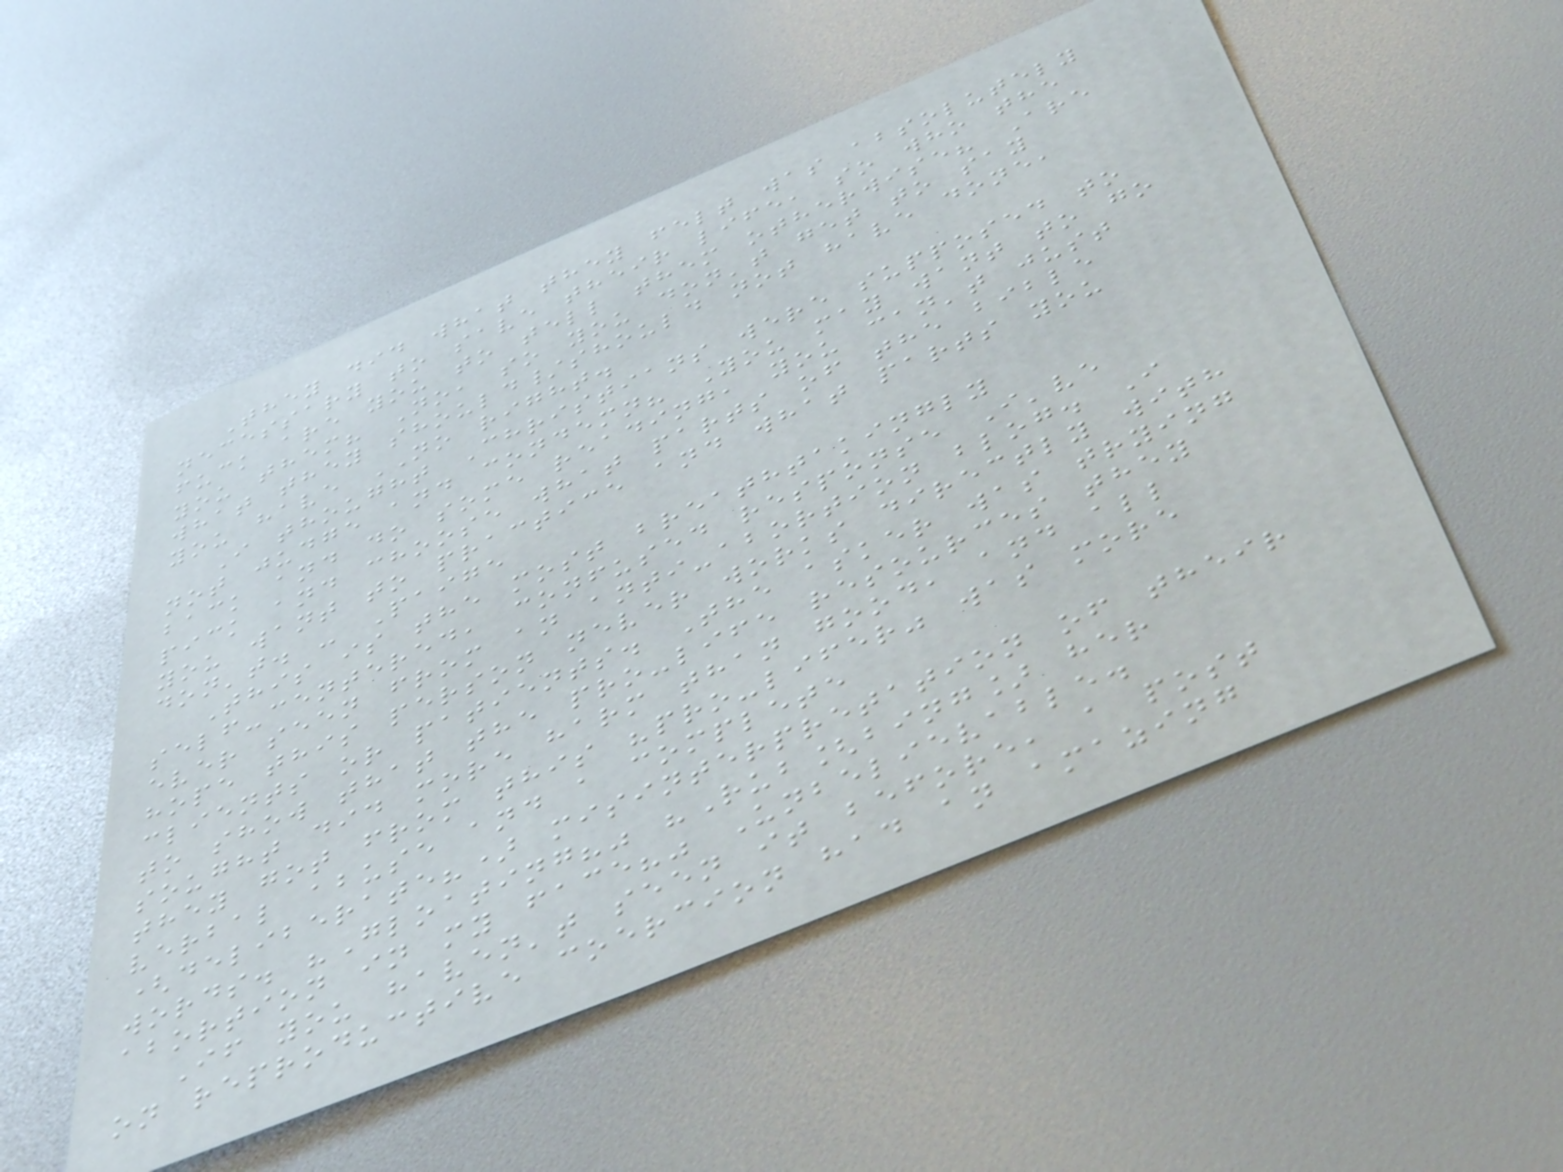They did what they felt was absolutely
necessary to save their life, so who the
fuck are you to tell them otherwise? Are
you them? No, so you don't get to say
what they should/should not have done,
you have NO right.
I thought Christians were supposed to
not judge and condemn? You may want to go
back and do some reading, you can't just
pick and choose what parts of the bible
you want to practice and what parts you
don't. - Paige
This is the most breathtakingly
self-centered, confused response I've
ever seen from an anti-abortion blog. I
hope this person never works directly with
clients or patients. The asker was trying
to show that the pro-life resources they
sought did more harm than good, and all
they got from this "pro-lifer" was more
verbal abuse and a complete
(deliberate?) misinterpretation of their
words. "Gloating?" "Rub[bing] her
abortion in my face?" Unbelievable.
If you haven't seen it before, a post
on reproductive coercion had an amazing
